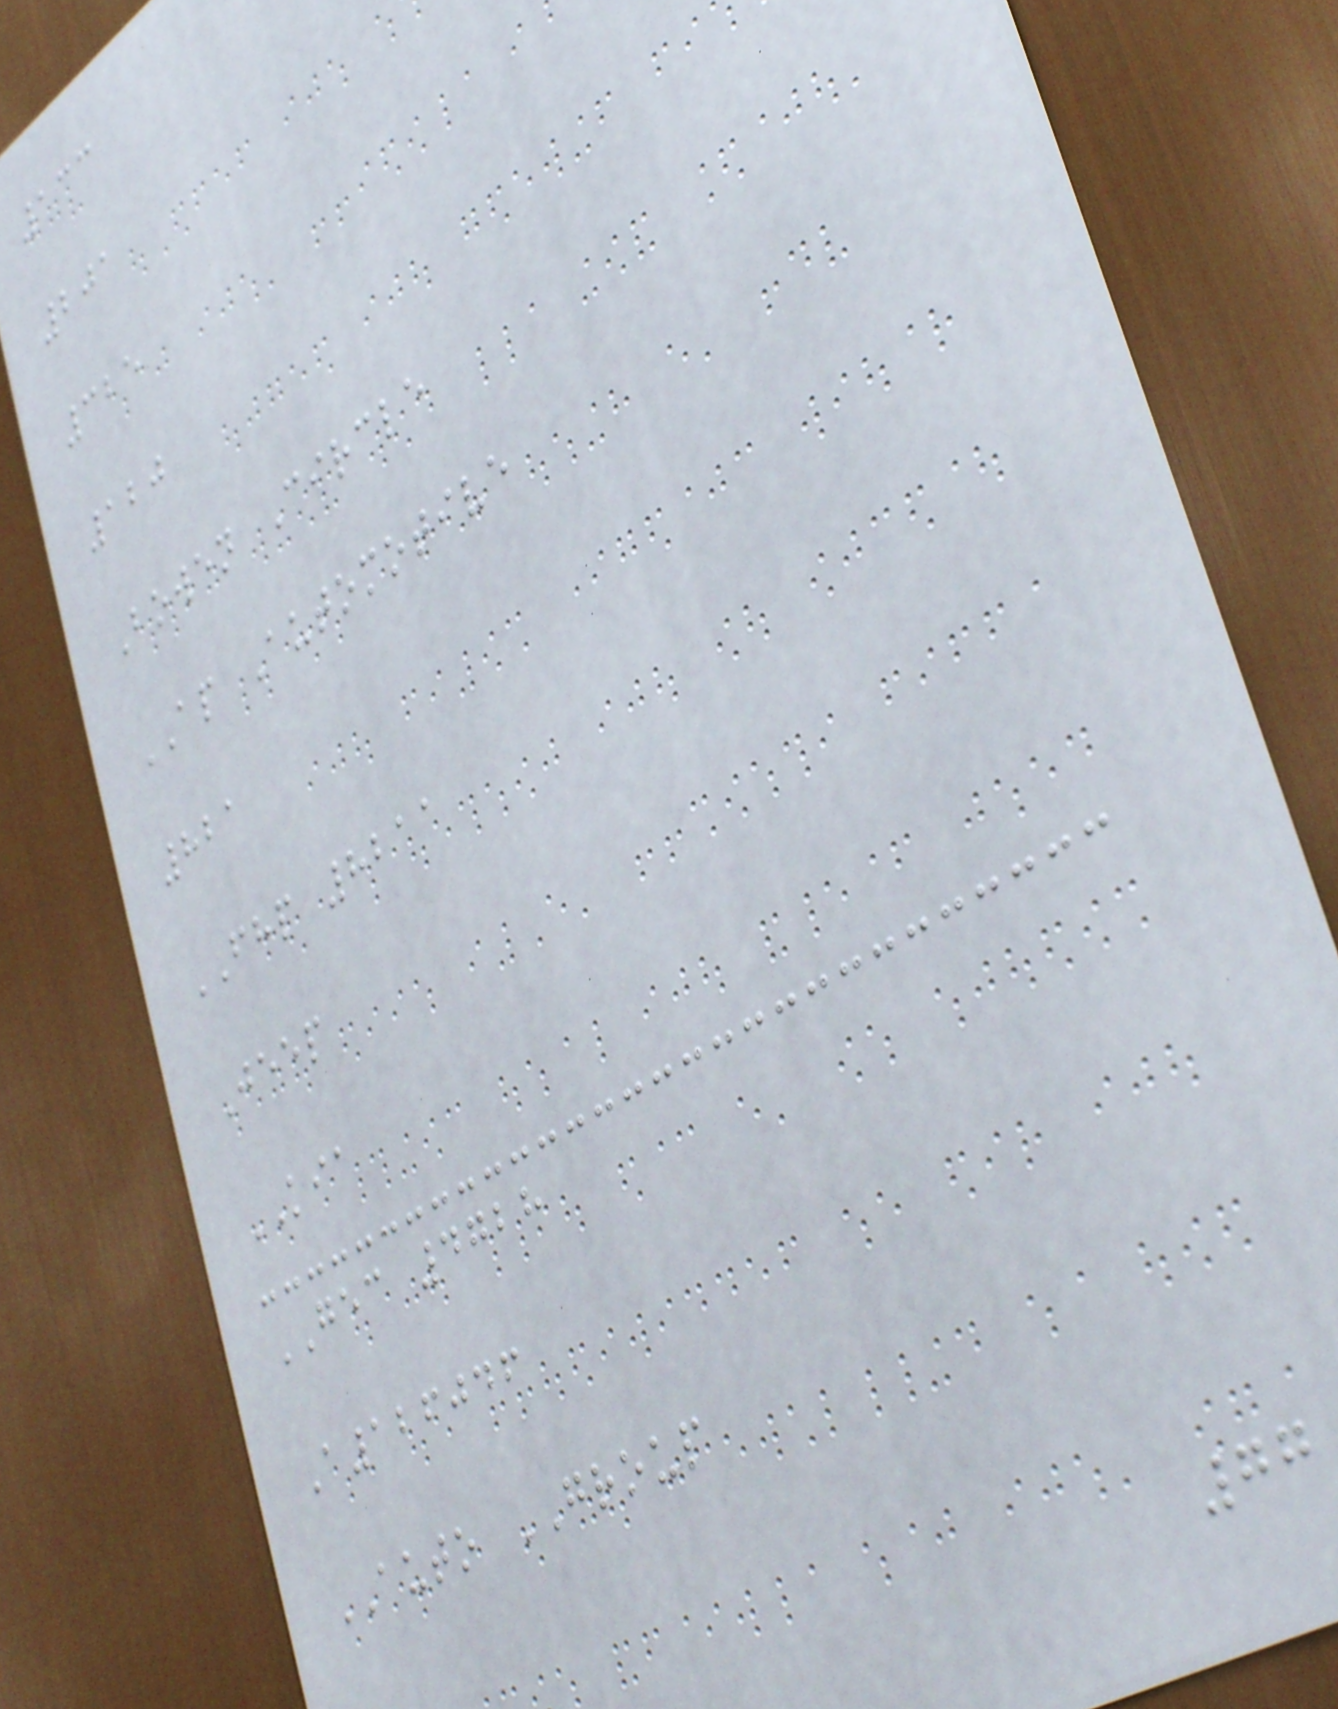133
201
325
120
Bowen Circle
AP Automotive
821
FHP 8211
Jeep
KIA
GEC 4728
A126046
AUTO GROUP
77
